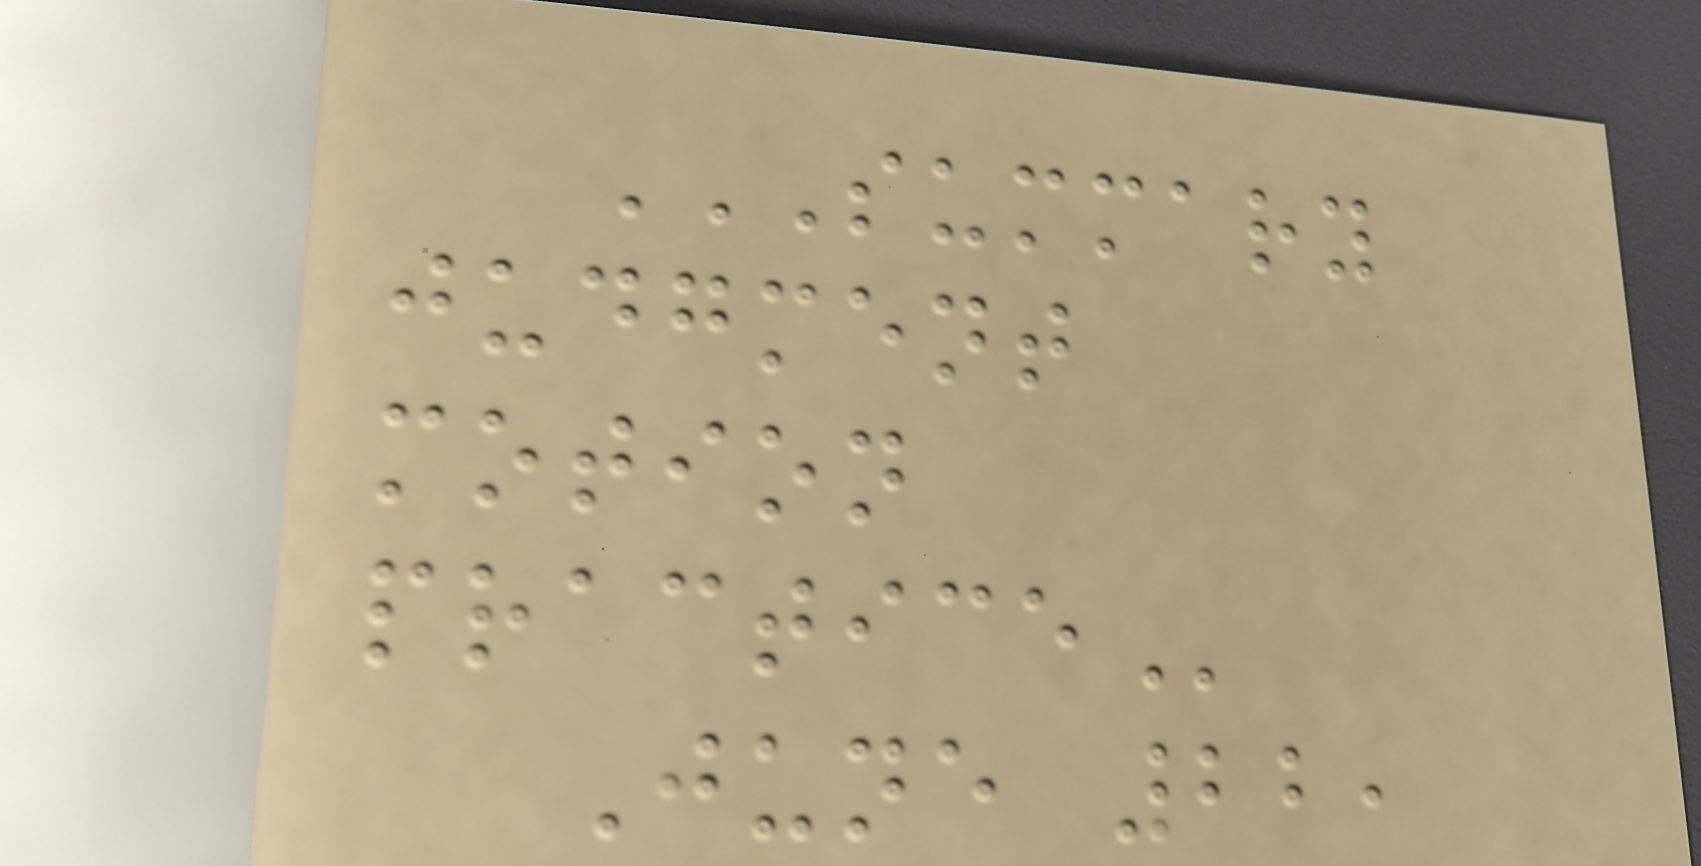SUMMARY
JUDGMENT
MOTION
PRACTICE
June 22,
